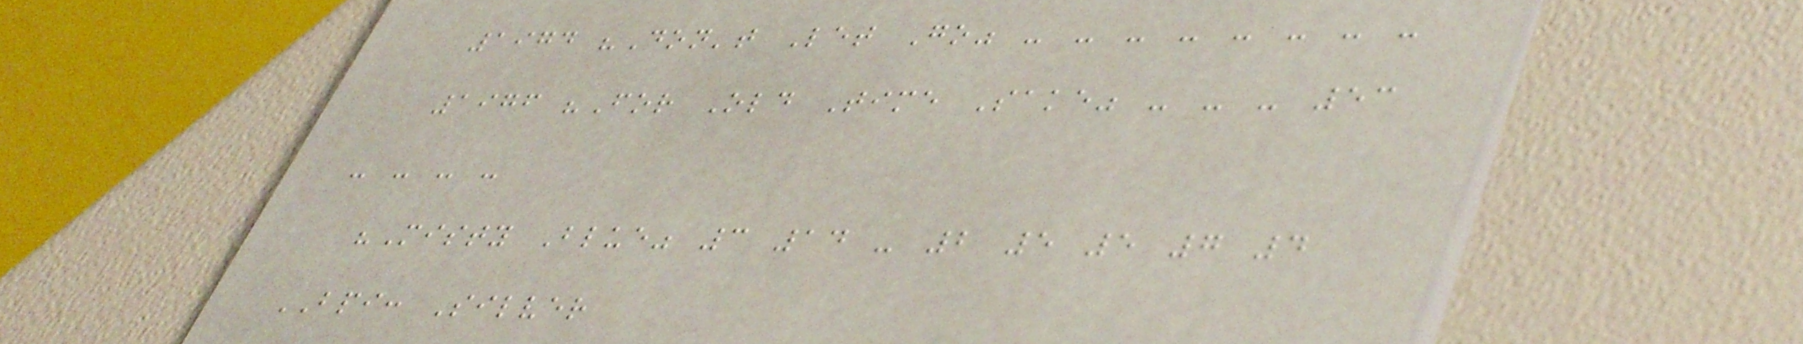1974 "Don't Let Go" - - - - - - - -
1976 "For Old Time Sake" - - - 53
- - - -
"Misty Blue" 3 14 - 2 5 5 7 4
BPI: Silver
